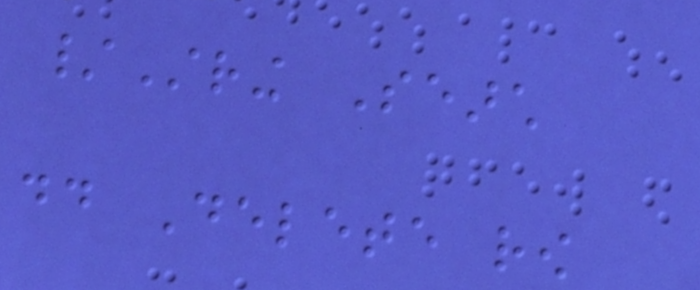/String Search
dd Delete row
